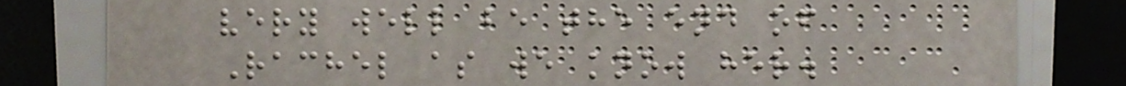very well be the end of
Rachel as we know her.
